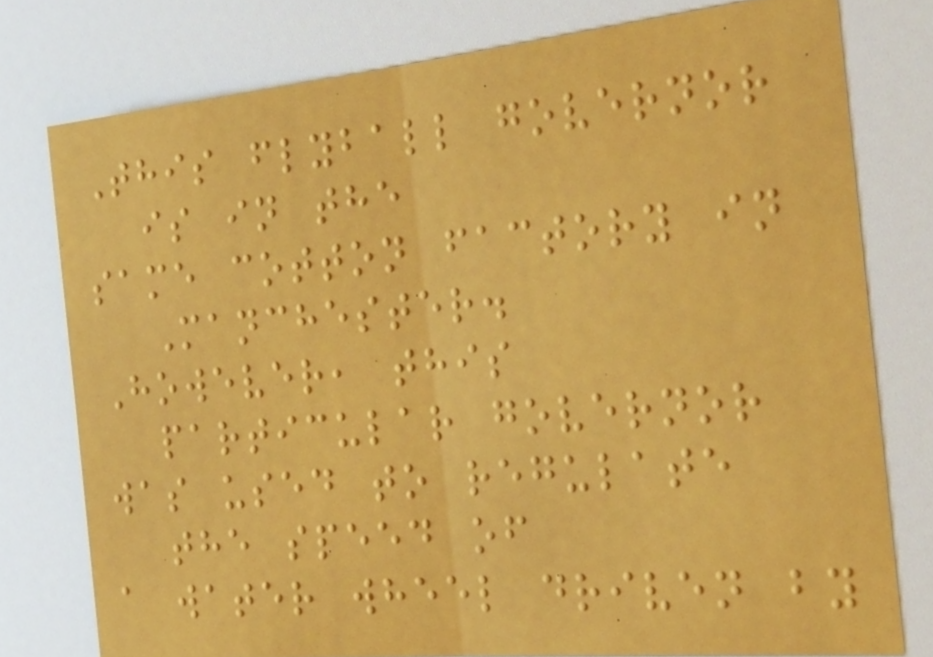This flyball governor
is in the
same cotton factory in
Manchester.
However, this
particular governor
was used to regulate
the speed of
a water wheel driven by
